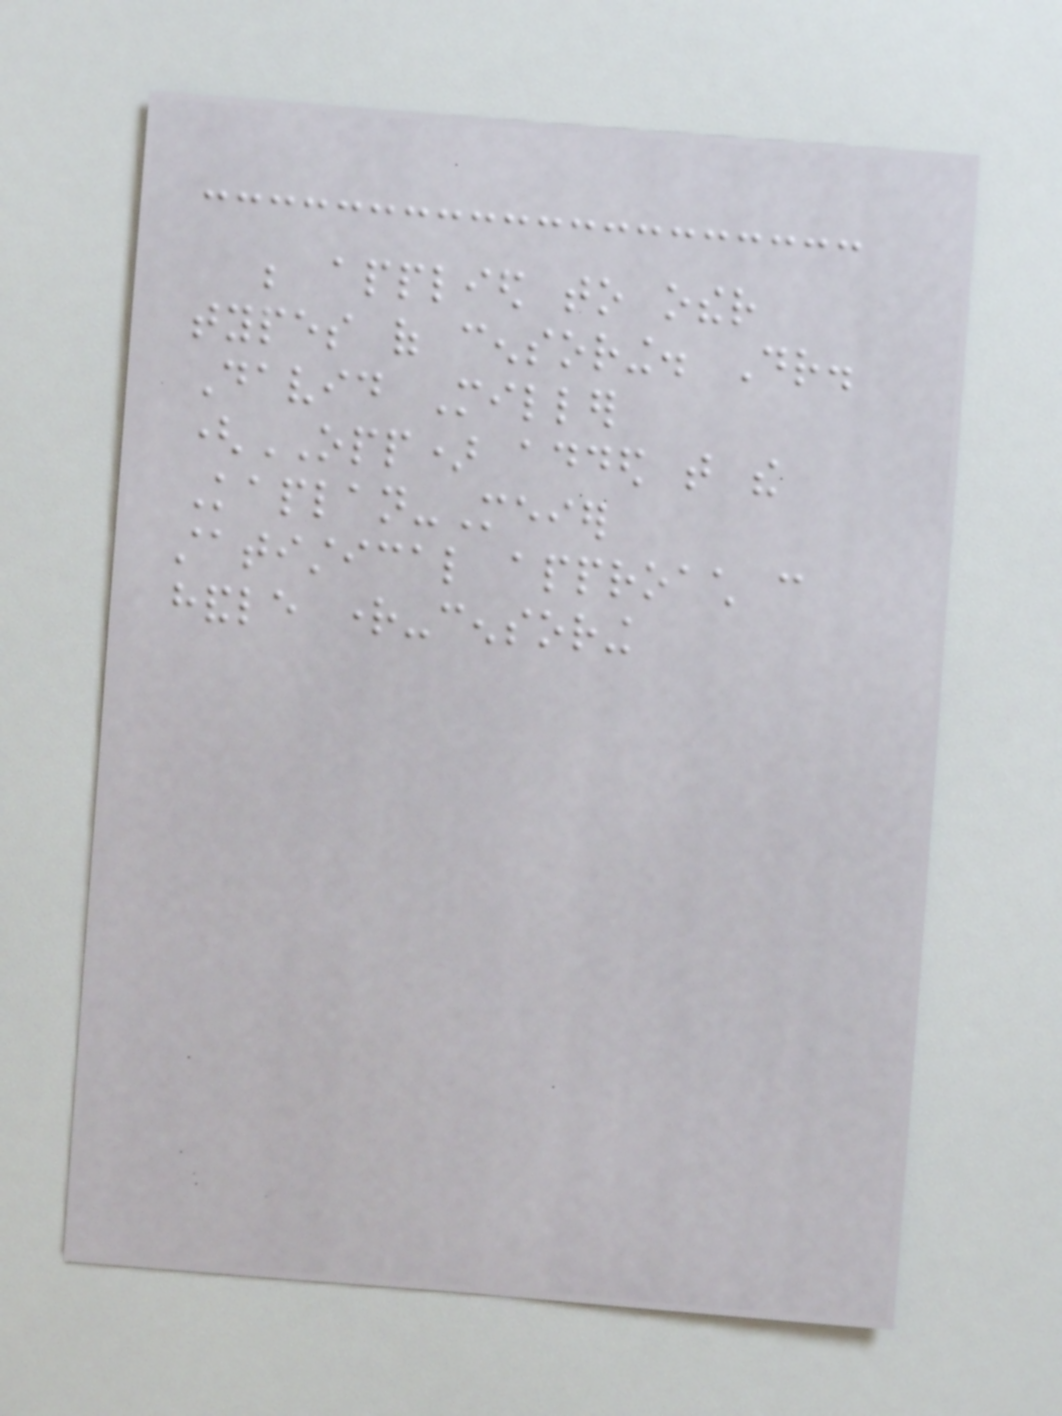be applied to other
types of censoring. Dr.
David Miller
(OPP) added that the
Kaplan-Meier
statistical approach can
handle right-censoring
